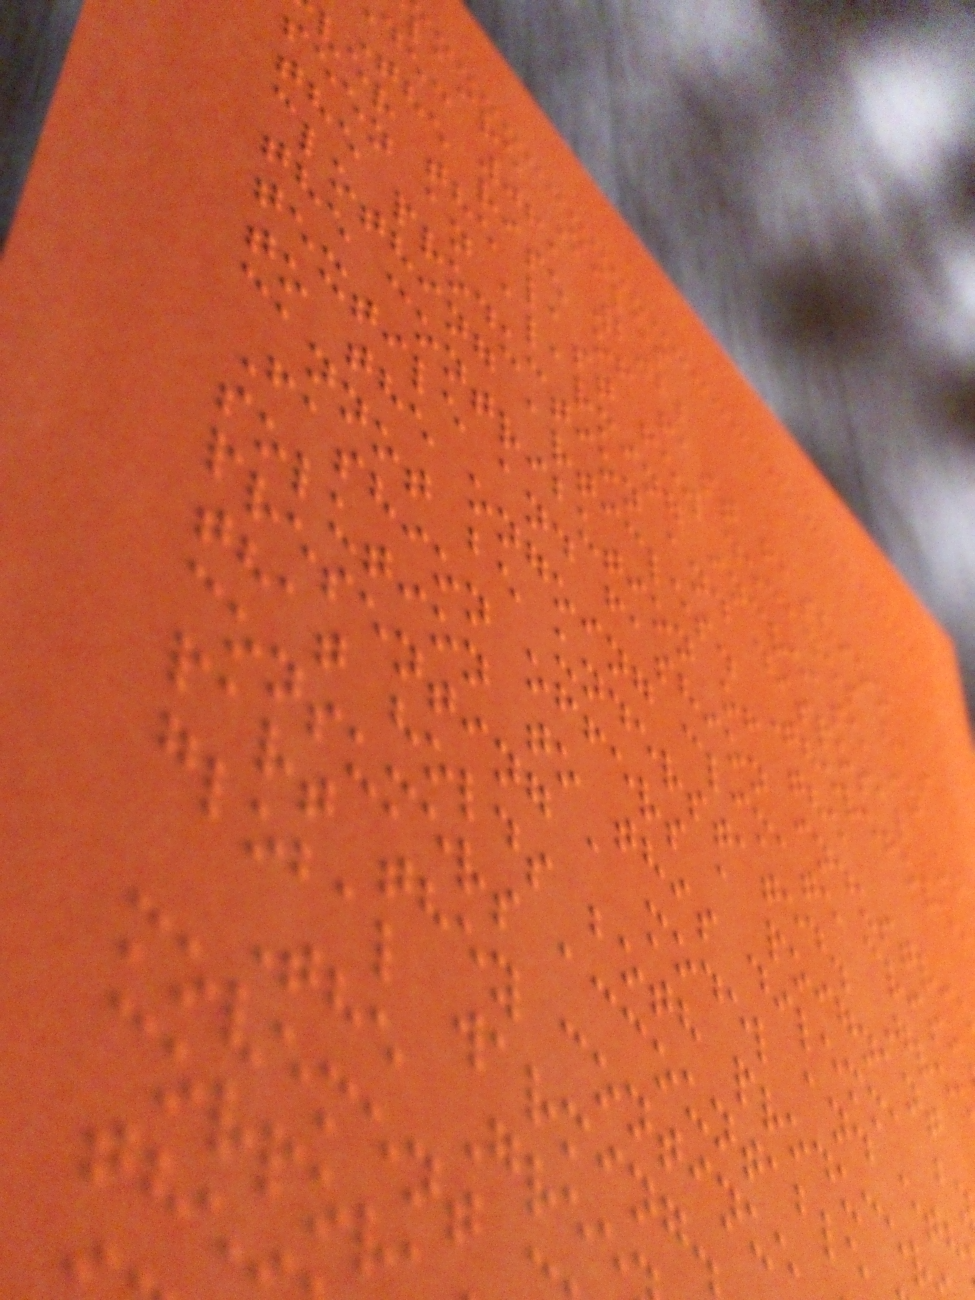laire Miles
dec 06, 2022
The rise of fast fashion
ver the last few decades has
seen an alarming increase in
the production and disposal of
clothing articles. Therefore
the contribution of the
textile and fashion industri
to the ongoing climate crisi
cannot be understated. Gre
Fashion offers a poignant
solution to this dilemma b
presenting a model and eth
that holds both producer
consumers accountable
part they continue
global warming.
The Gree
movement
